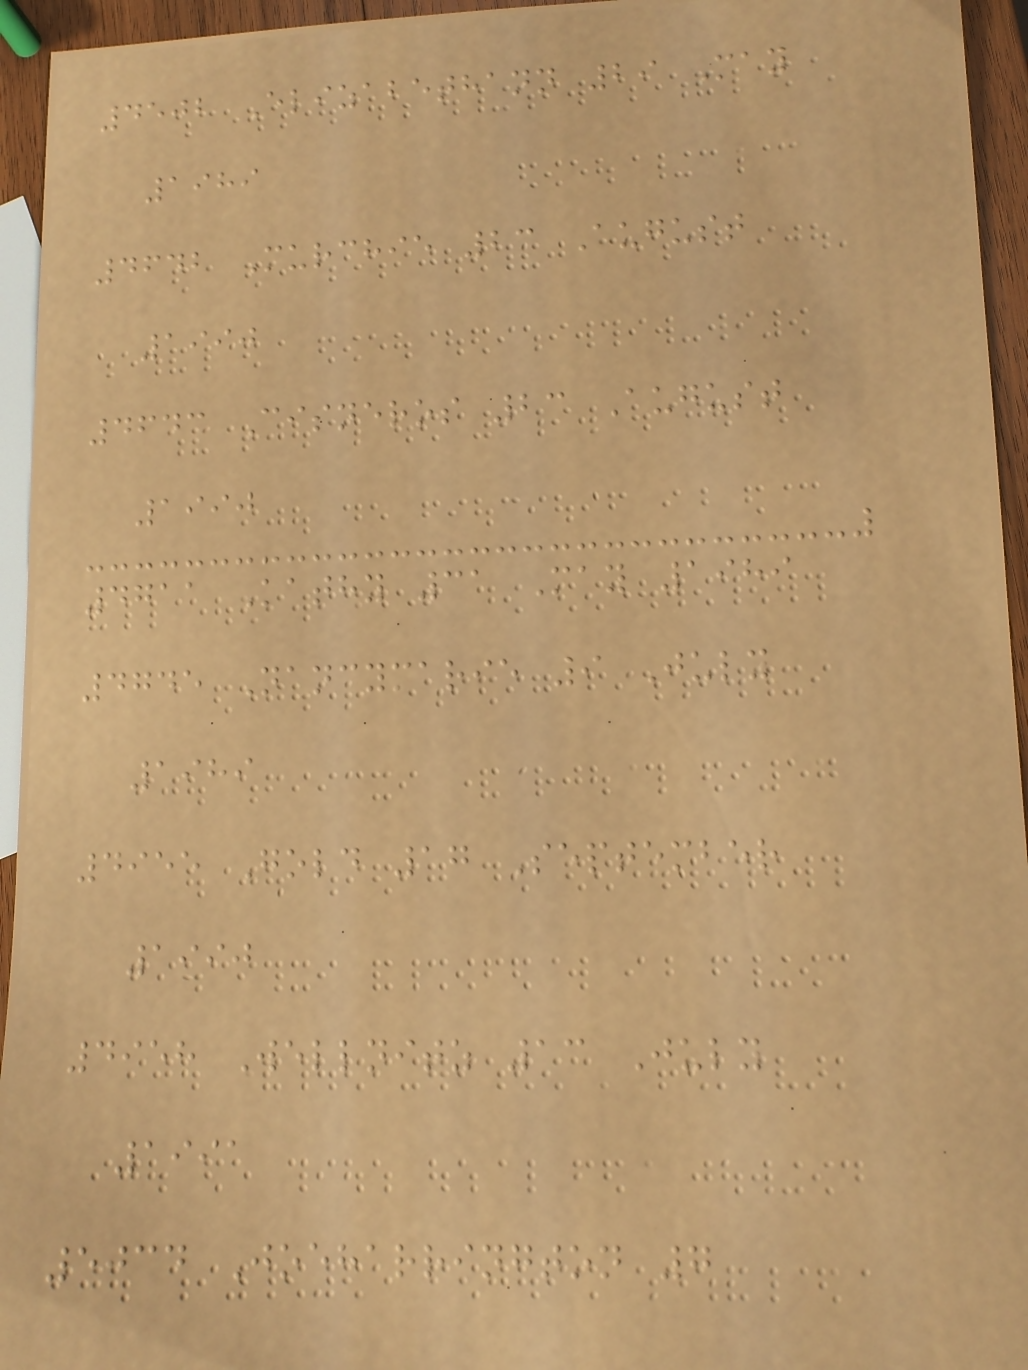4502 Elizabethann 29 May
1989
4642 Murchie 23 August
1990
4643 Cisneros 23 August
1990
4711 Kathy 31 May 1989
4745 Nancymarie 9 July
1989
4955 Gold 17 September
1990
4958 Wellnitz 13 July
1991
5034 Joeharrington 7
